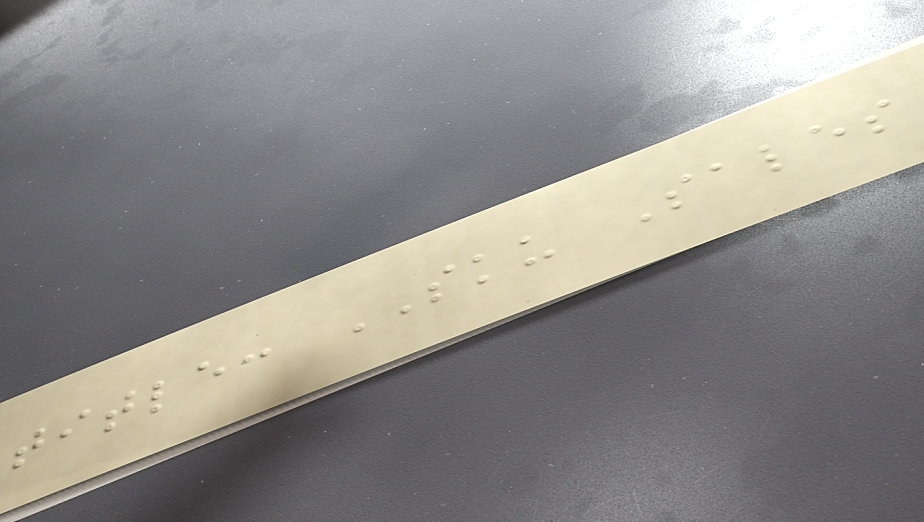title: SKU Sales
